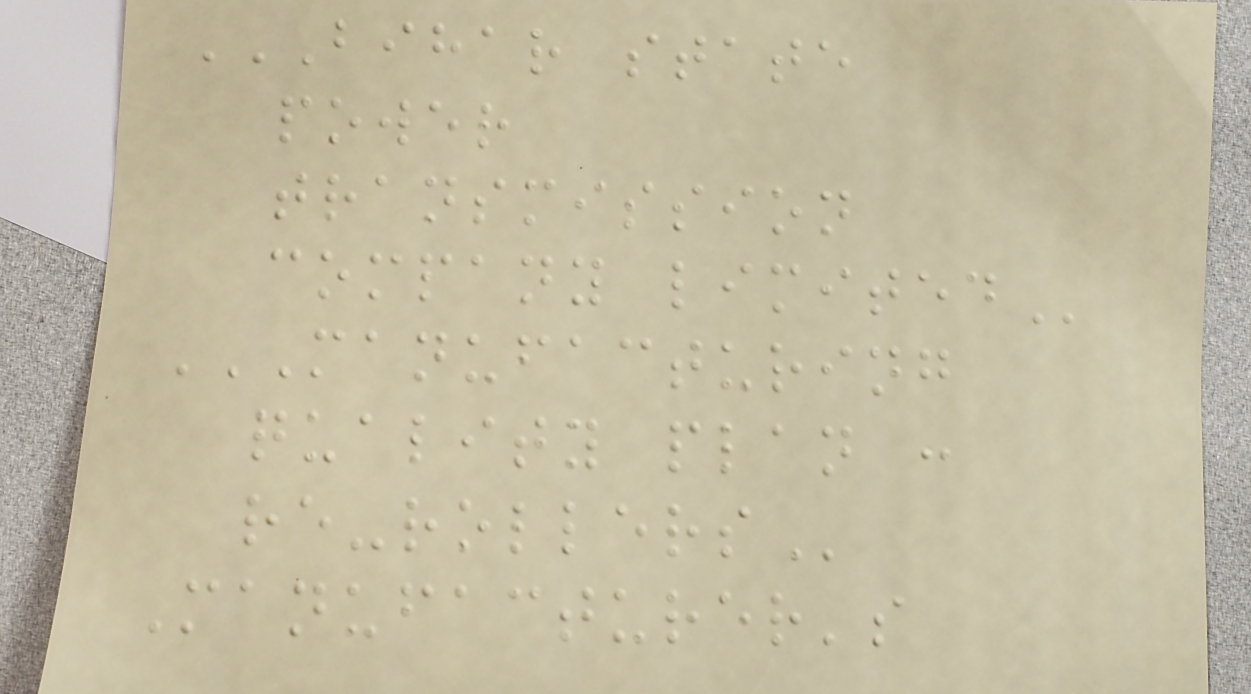BIHAR STATE
POWER
TRANSMISSION
COMPANY LIMITED
MANUFACTURING
QUALITY PLAN :
RE-ROLLERS
Manufacturer's
